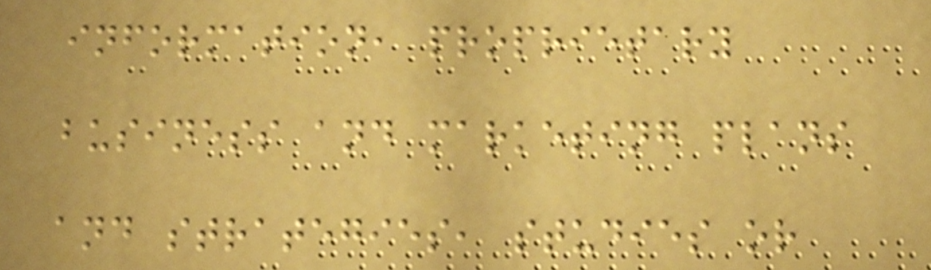information, proprietary
business and marketing plans
and strategies, studies or
